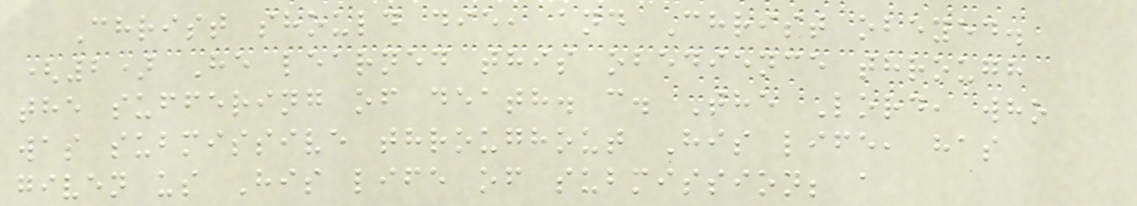Christ should die, and Christ obeyed.
(2) He learned this obedience through
the suffering of death. c. The Lord, who
was submissive throughout His life, has
given us His life of submission; a
